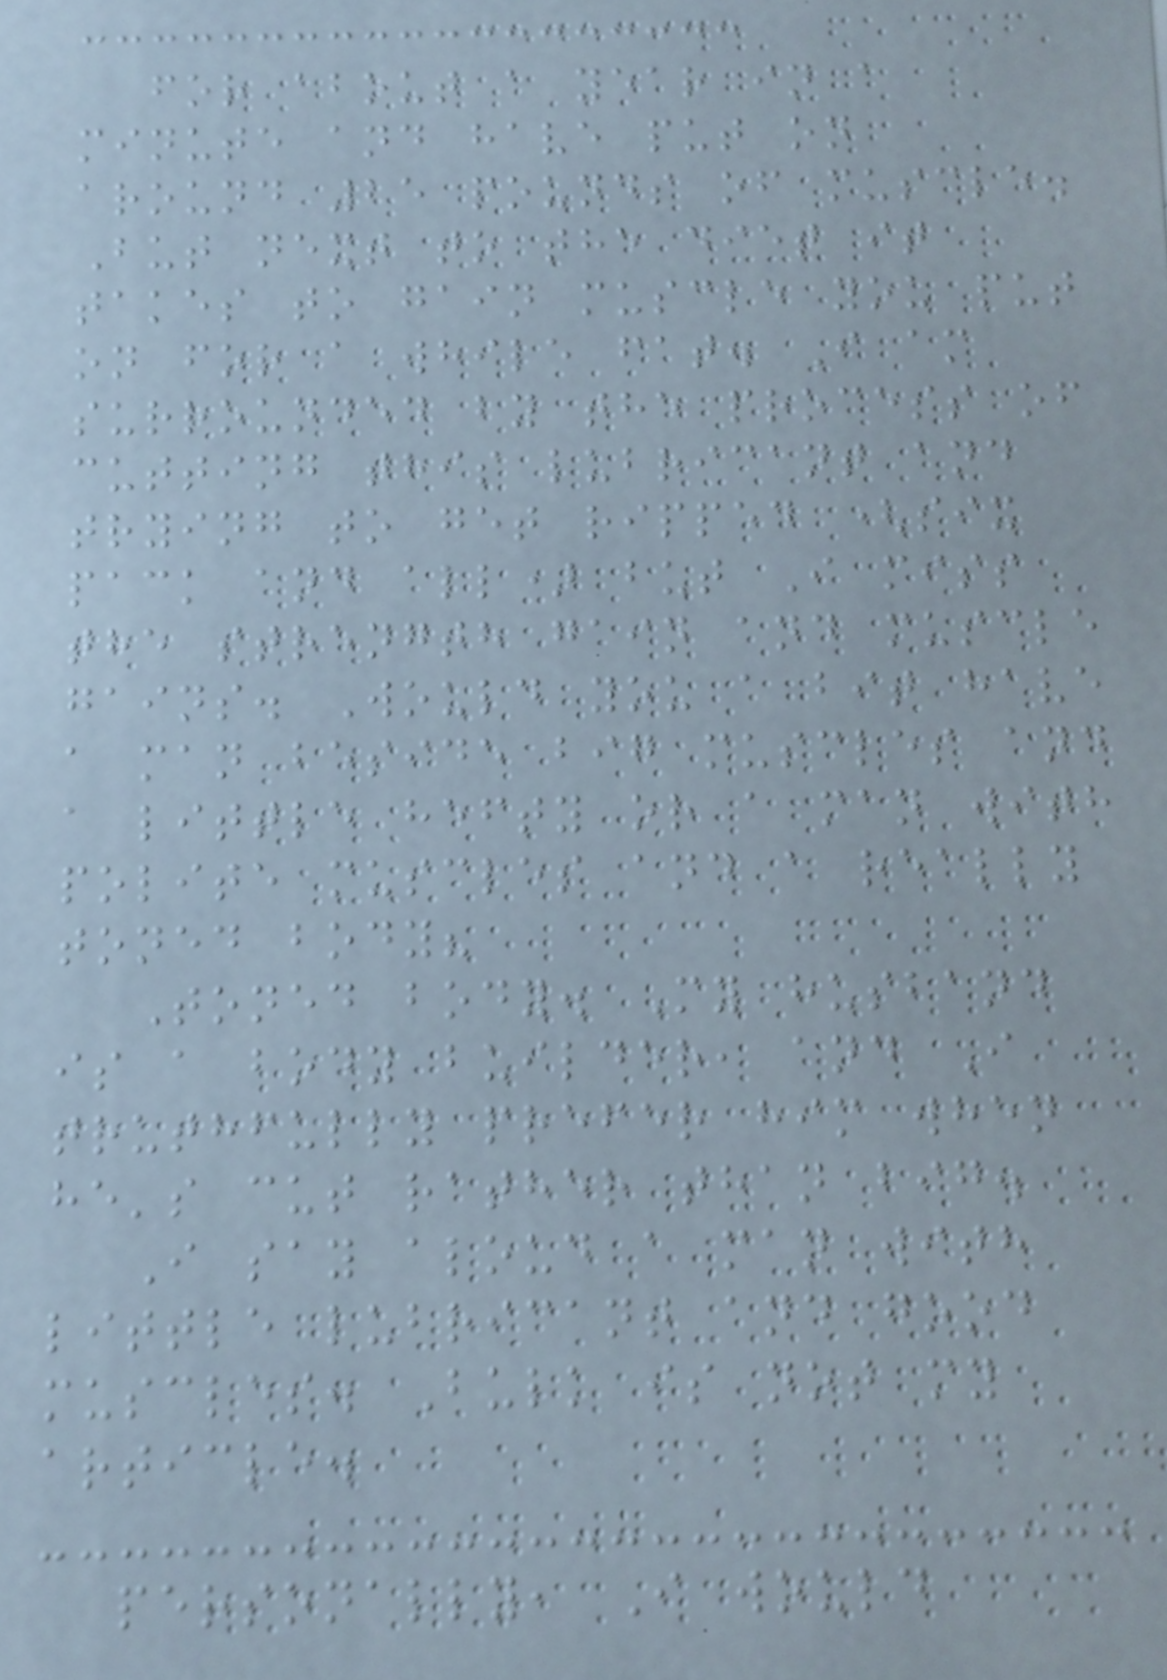for about a year in a
minute and have put on
around 25 pounds of muscle.
But next to the diet it
takes to gain muscle you put
on for a while fat. I am
surrounded by the process of
cutting this lubricant and
trying to get ripped (six
pack and all) but I miss
the strength gain and muscle
gains. Would you a bit have
a man beside big muscles and
a little hefty or a man with
polite muscles and a really
toned body?
Toned body. My husband
is a body builder, and I
truthfully prefer him when
he's cut rather than big.
I say aloud a man with
little lubricant and good
muscles. Bulk is not my
article.
personally, I would
